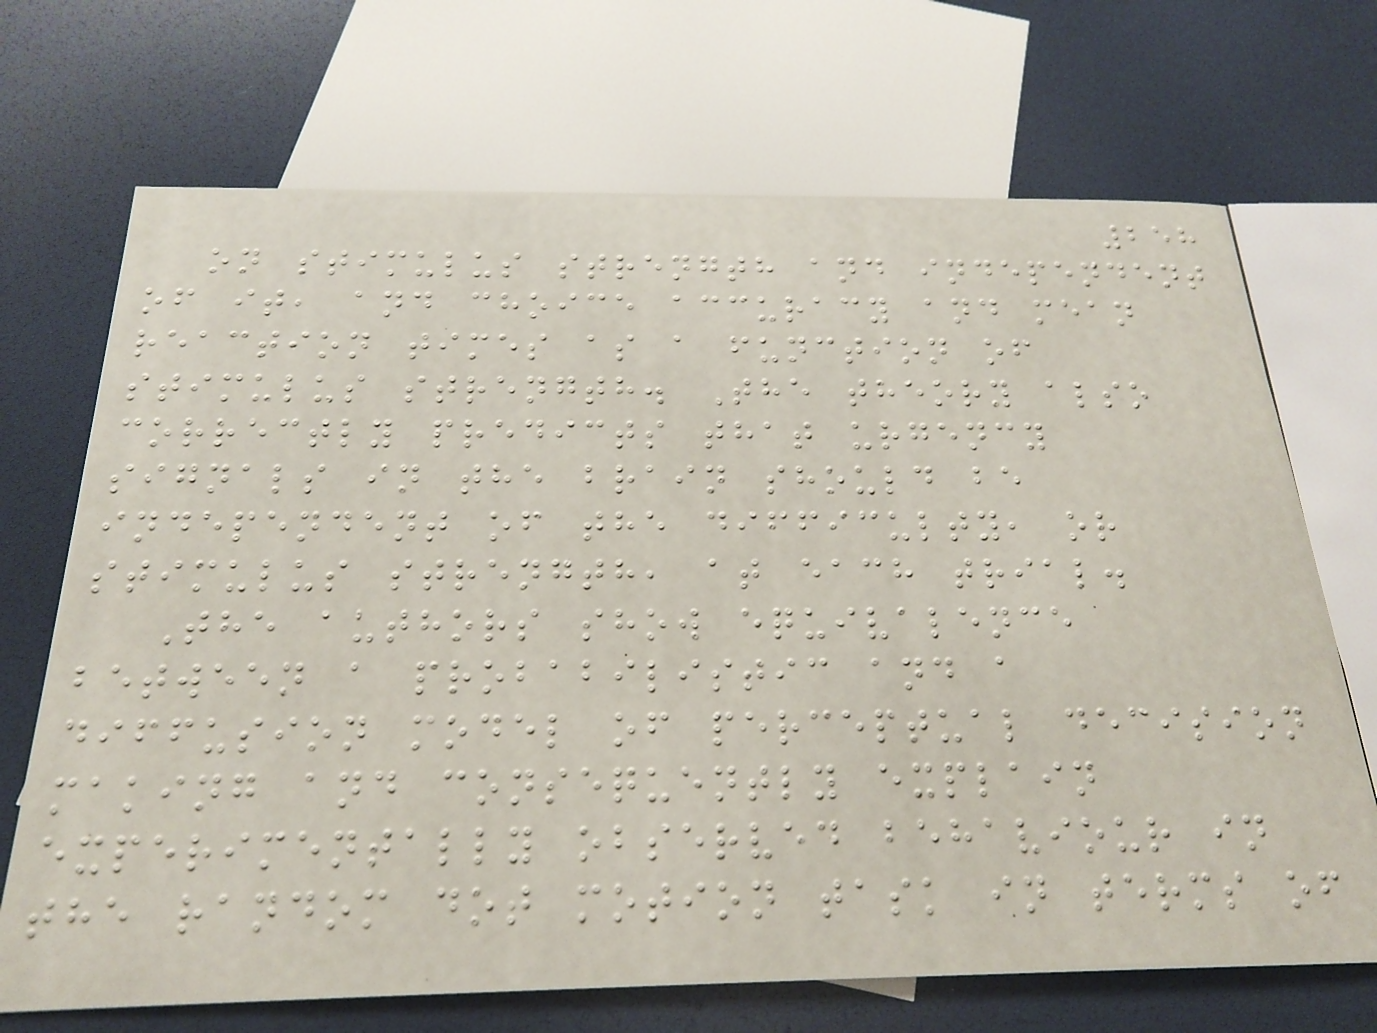258
on stimulus strength and independent
of it, and choice accuracy and mean
reaction times as a function of
stimulus strength. The theory also
correctly predicts that urgency
signals in the brain should be
independent of the difficulty, or
stimulus strength, at each trial.
The authors show equivalence
between a probabilistic and a
diffusion model of perceptual decision
making and consequently explain
experimentally observed behaviour in
the random dot motion task in terms of
